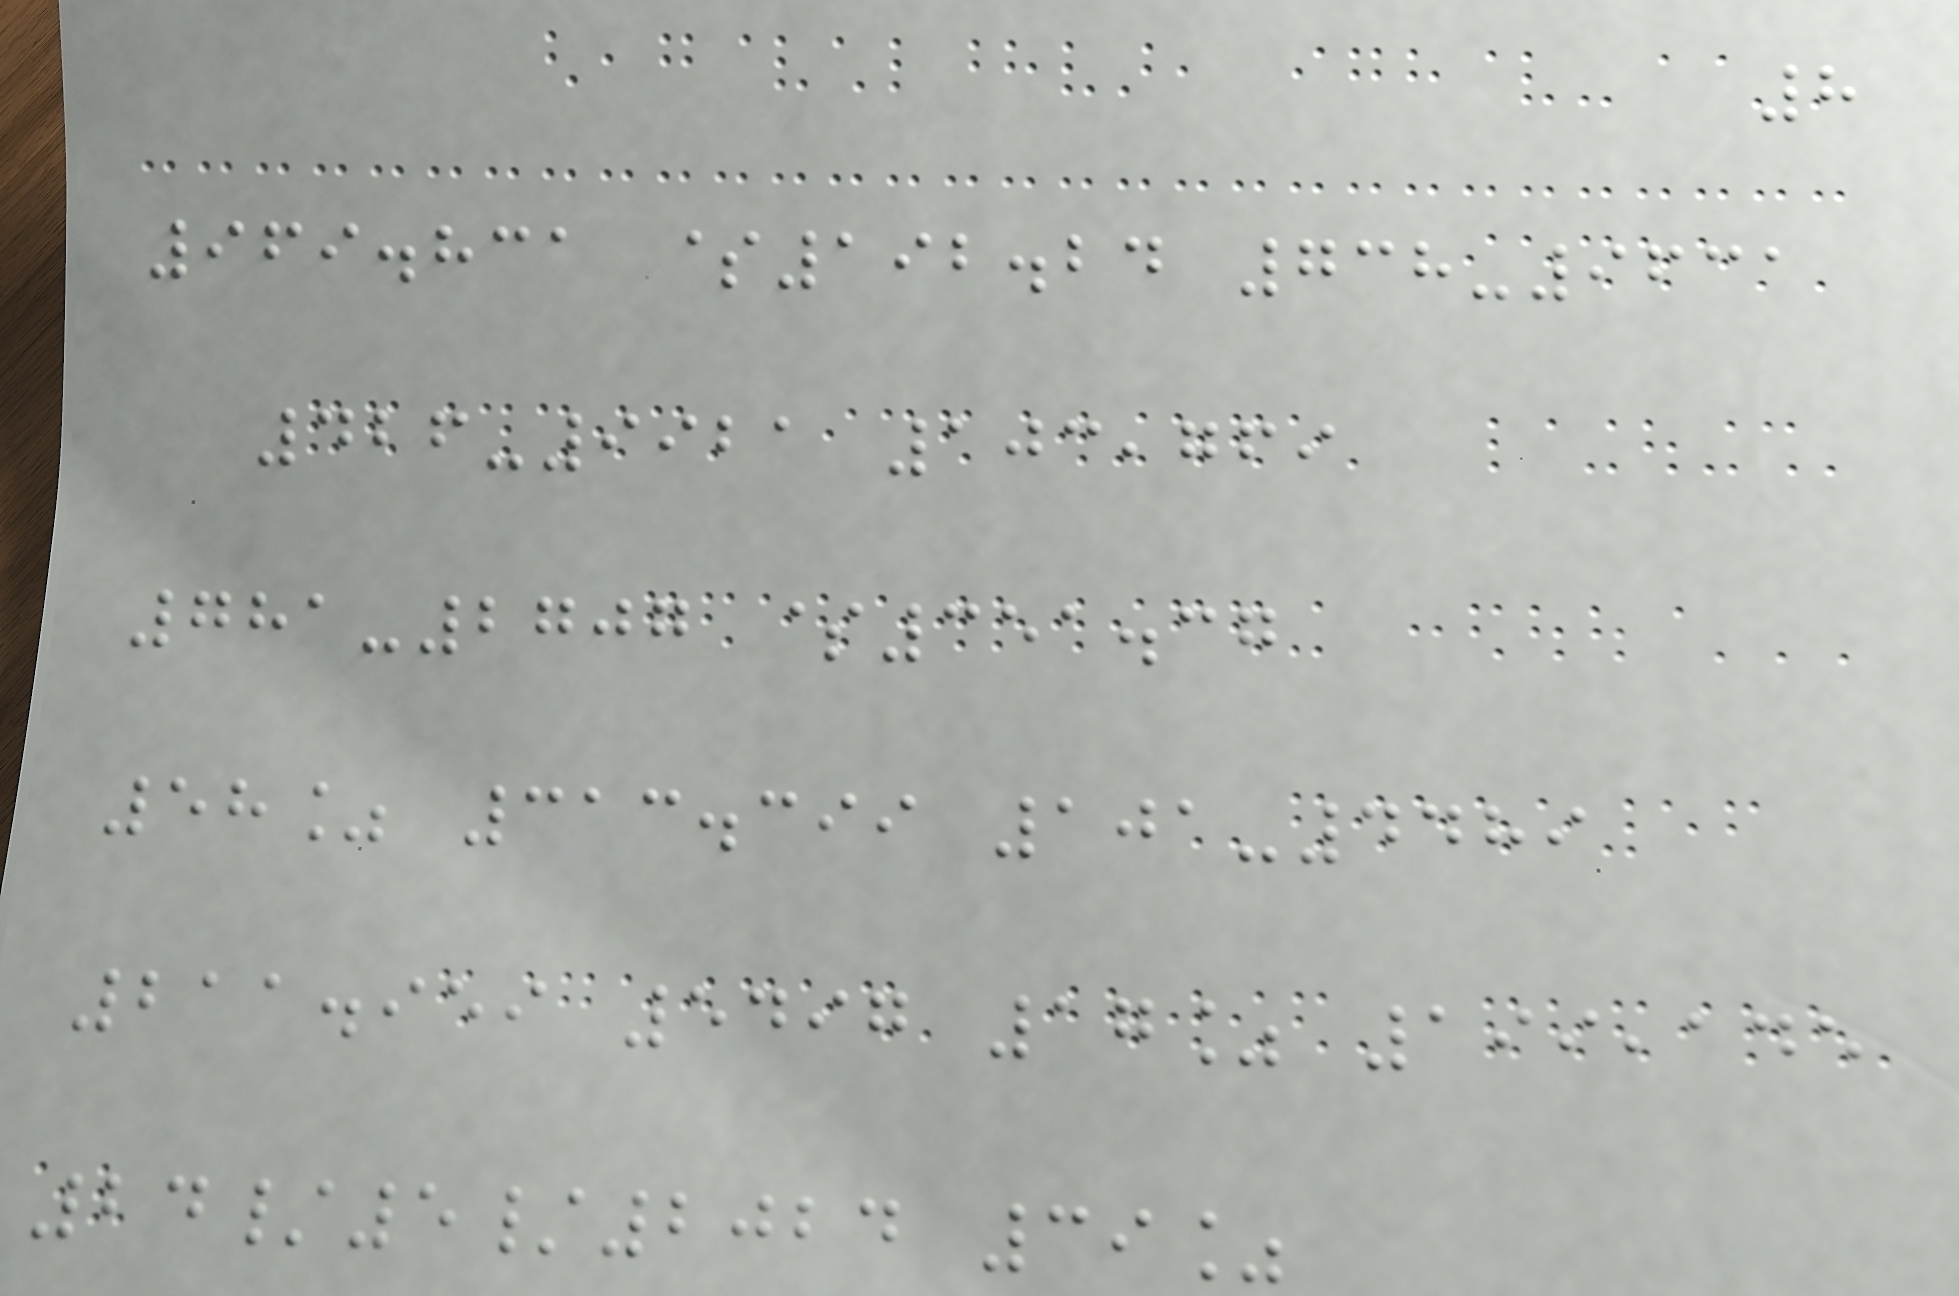8
969.831 $192.24 738-9631
426-9921 103,769
781-2707 $351.37
58% 313.399 101-4489
211.959 5497 17% 199,145
24/5/2024 39%
